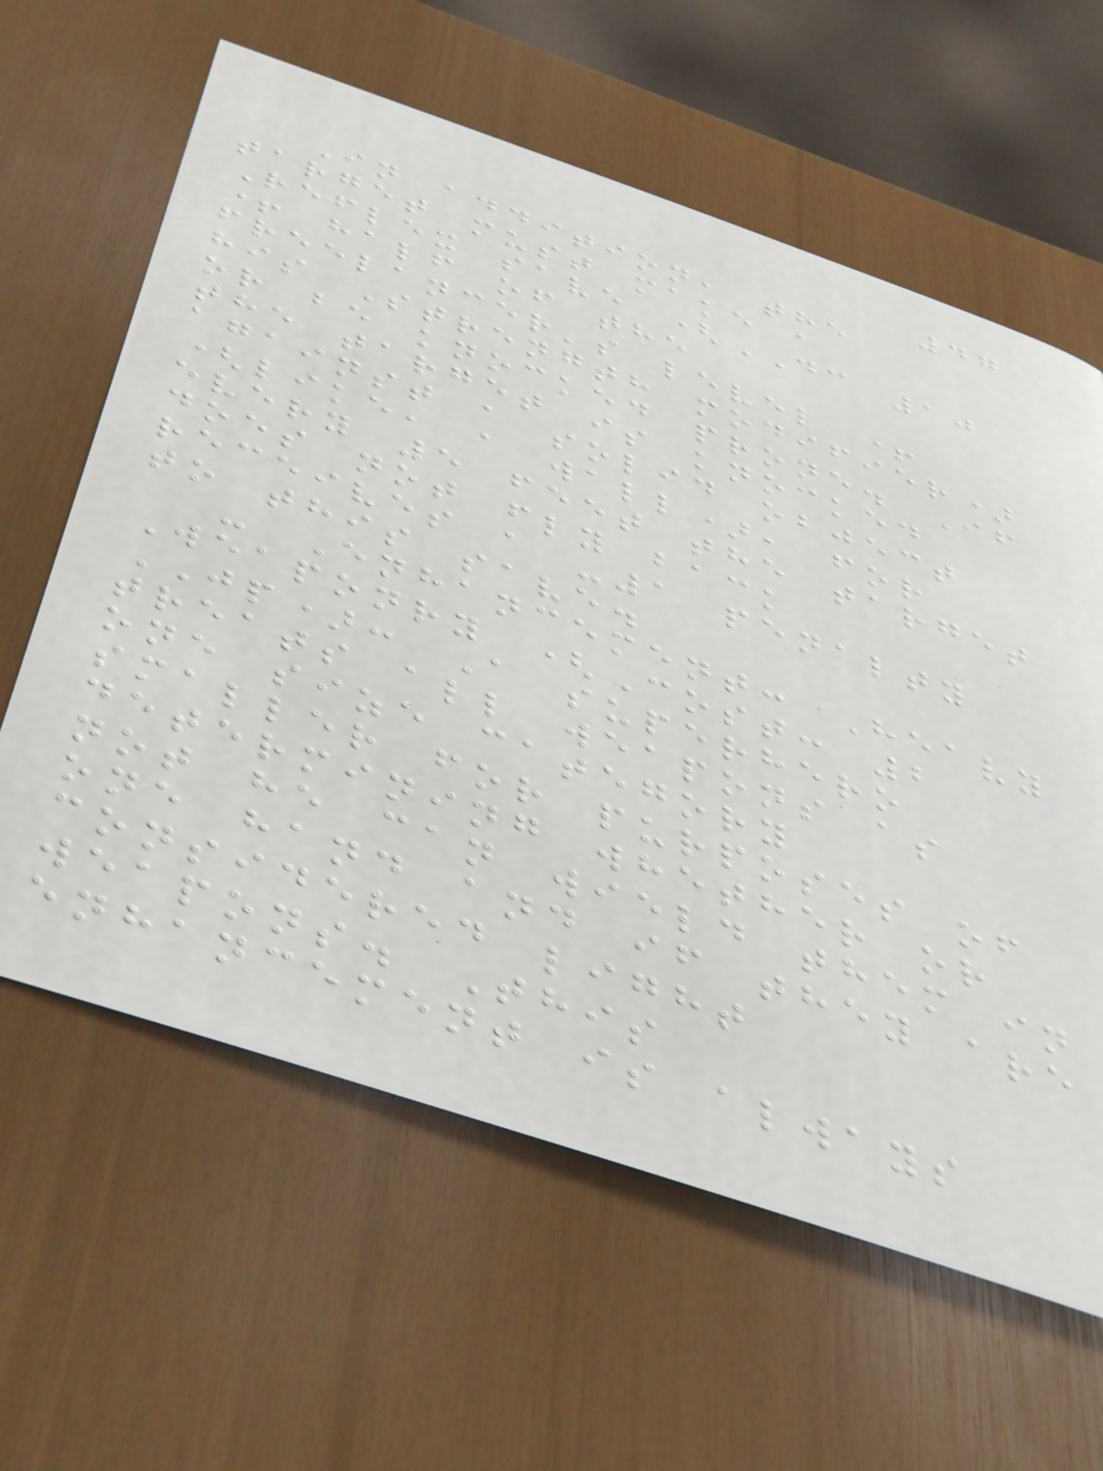47
In addition, the
target must make a
Reflex save (DC 10
+ half of the
freelancer's level +
his Strength modifier)
or be knocked prone. If
the target is knocked
against a solid object
(like, a wall), for
every 5 feet the target
does not fly back
receives a -1 penalty
to this save.
- Enhancement: Heavy
Weaponry (Cost: 2
JP): A superhero
treats all weapons as
one size category
smaller for purposes of
determining whether or
not he can wield them in
one hand and if they are
considered light
weapons. This
enhancement is always
